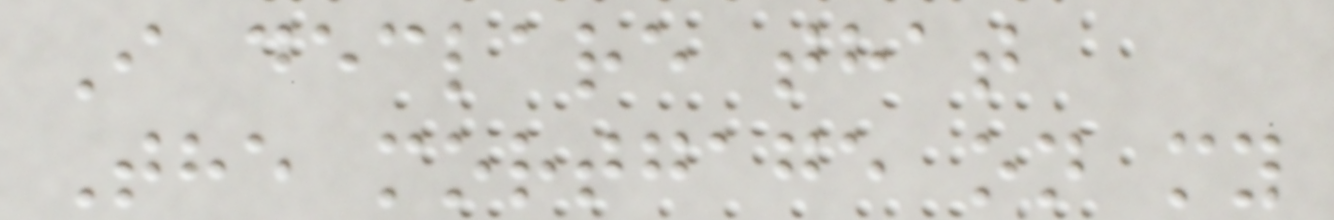I declare that
The mortgage on my
